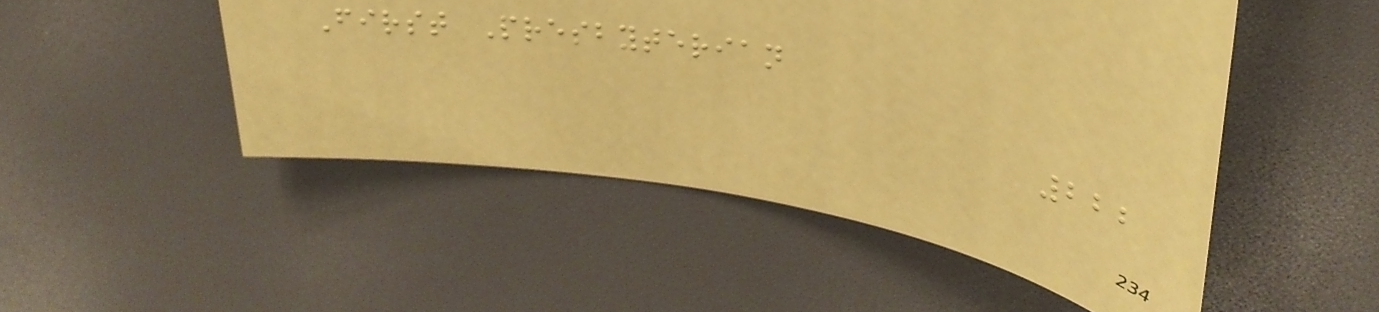First Presbyterian
222
